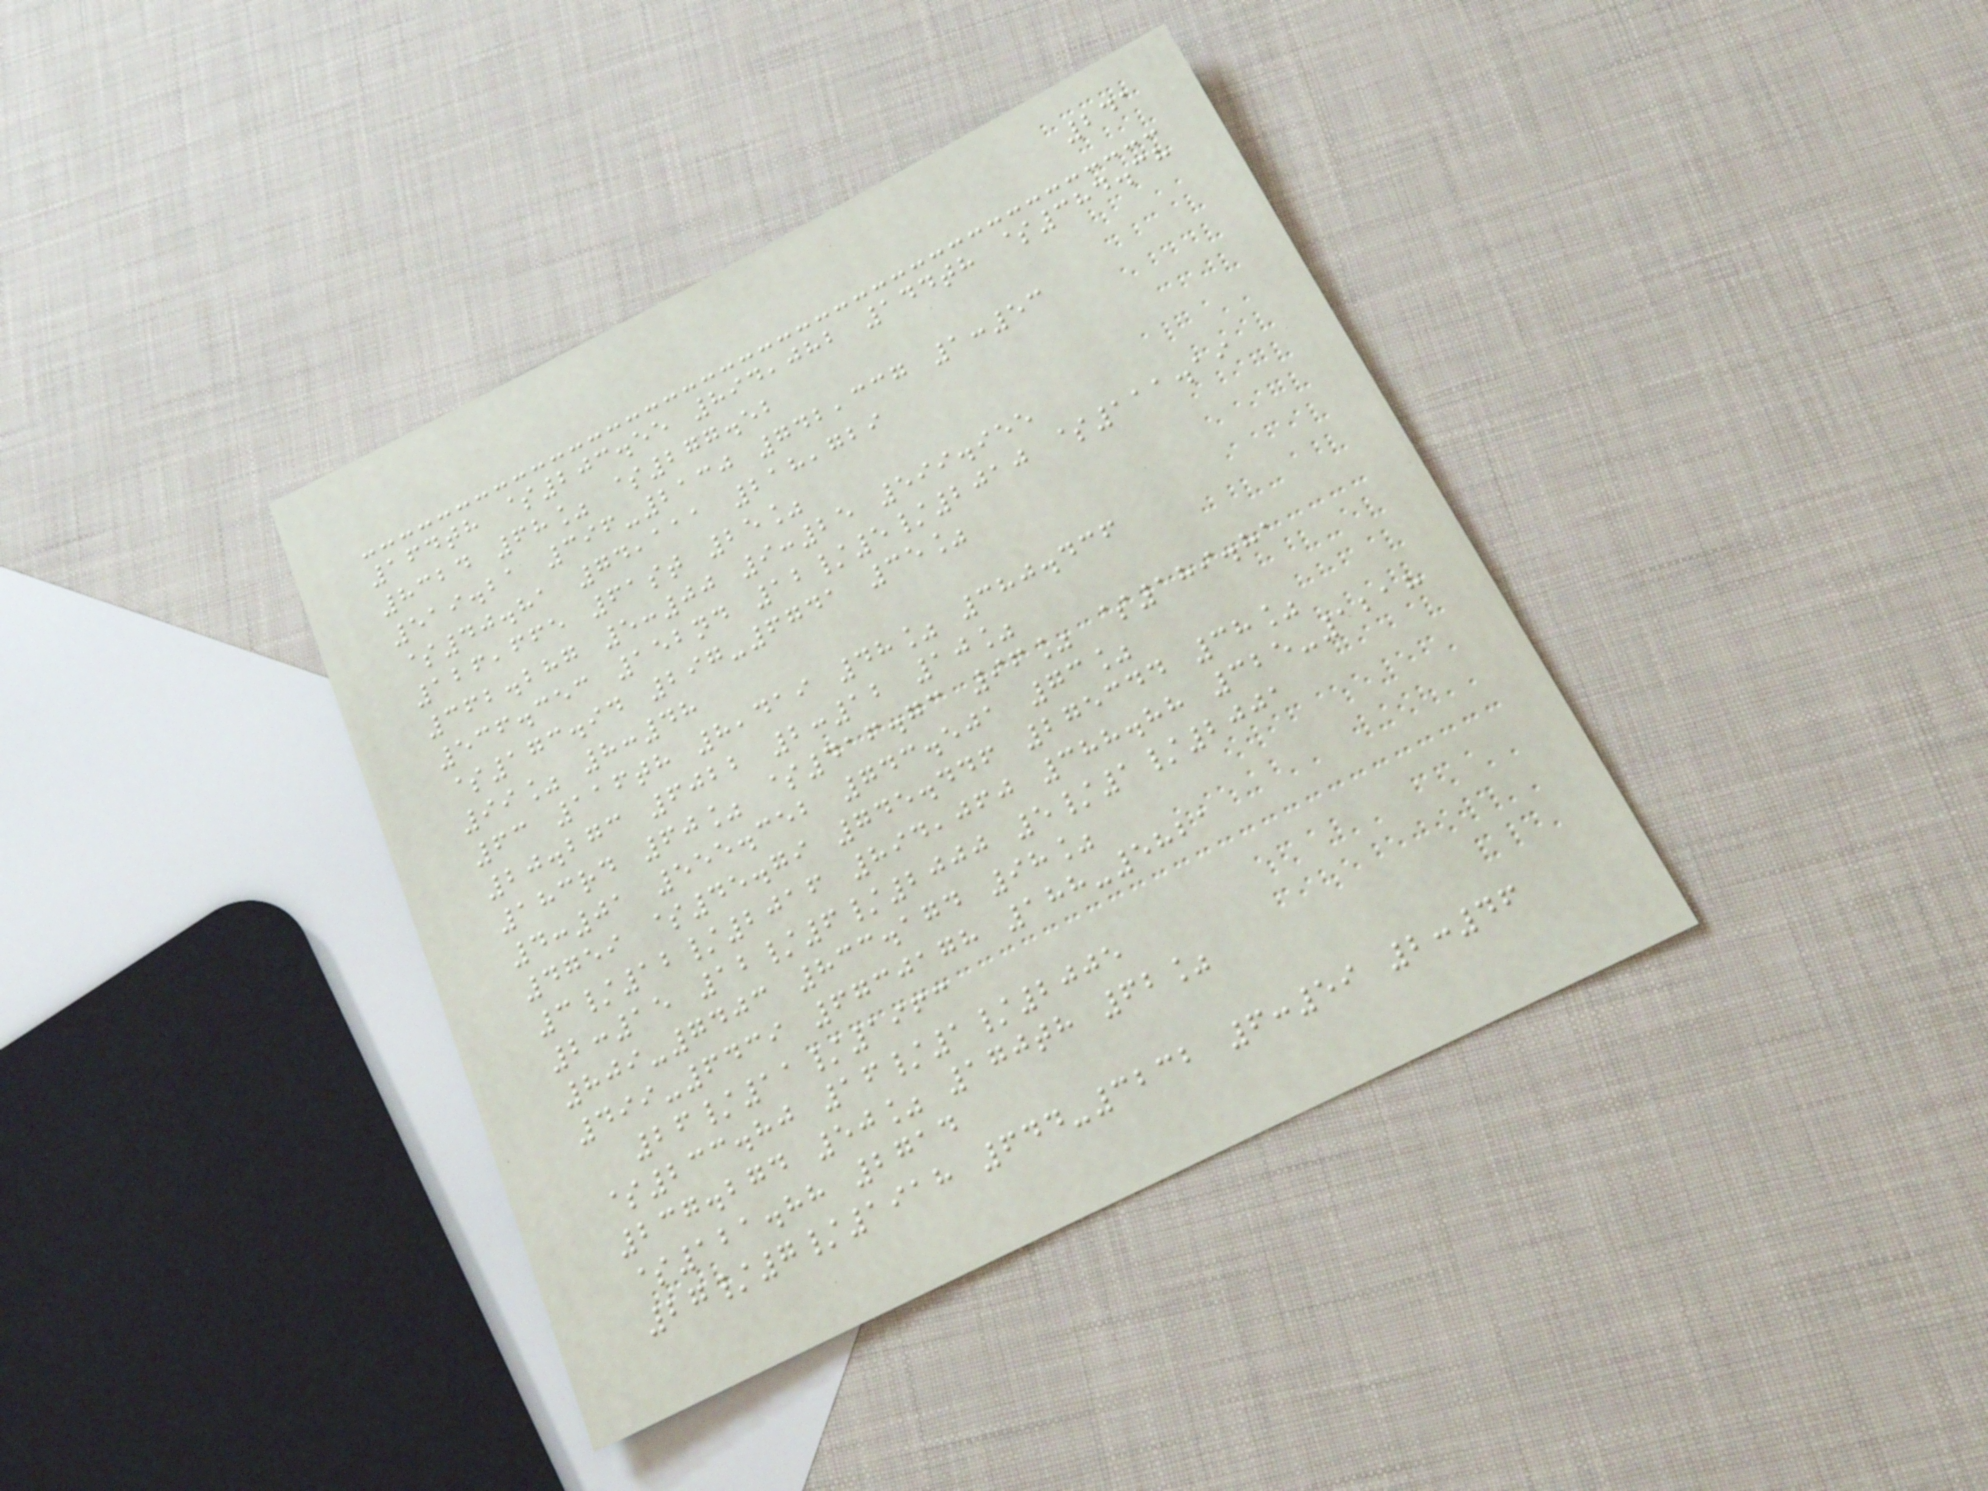241
164th $203.55 894,082 144th $384.38
8324 68% $277.52
519.21 396-2130 742,337 1:53
$40.81 74,111 218,729
126,665 61st 25%
362.287 5:00 9:25 599.955
536.353 152nd 12/5/2010 $111.19
$173.94 297-6741 35%
99% 8:48
63 116th 8,419 48% 380.436
20.273 6022 2:12 10%
183rd 60% $416.73 96% $189.81
4:01 555.352 743.501 73%
4759 $45.79 745.446 275344 38%
3/12/2016 894,060 388.88 325-1218
2:15 12/6/2000 5/1/2001
809-7403 833.174 98%
499-6439 6730178 188-5821
26/11/1963
$233.80 16/1/2005
237.274 50% 170th 62%
$121.88 2714
27/7/1918 644-3232 6:59 2:46
